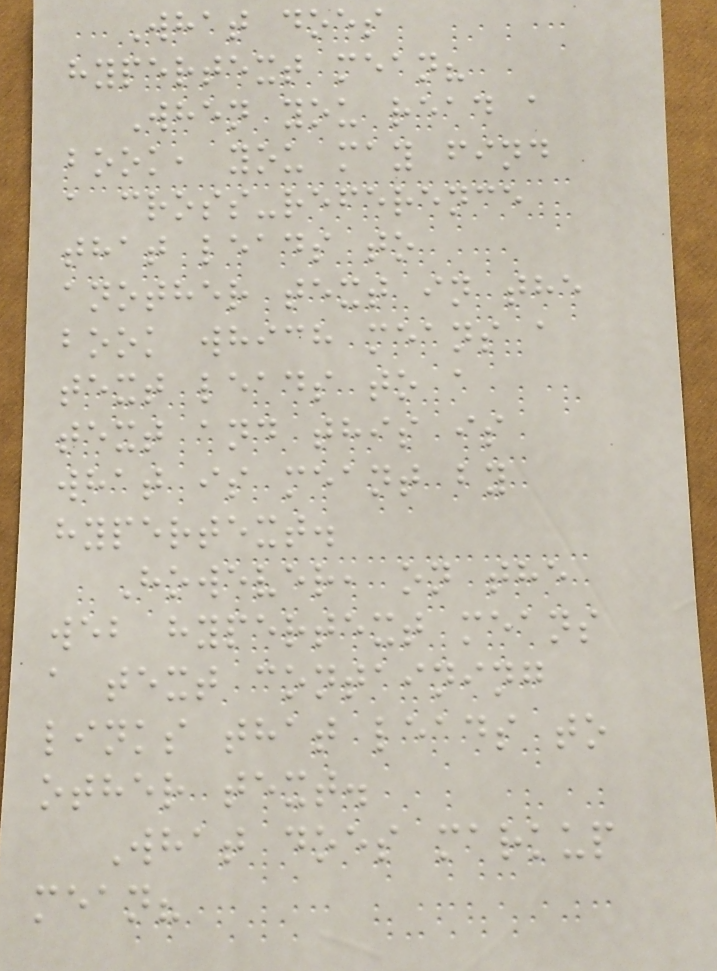What does
hypertext mean?
When you read a
book, you may find
a cross-reference
that leads to
another text in the
book which means a
text leads to a
text and this is
what is meant by
hypertext.
However, on the
web hypertext means
a text containing
links that leads to
other text.
What does markup
mean?
